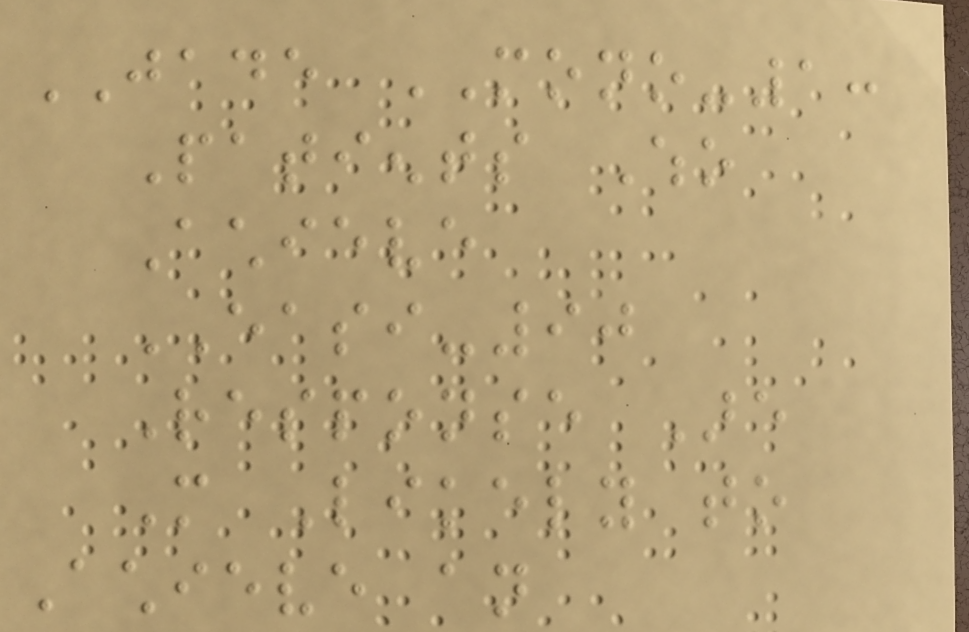JADE MONO-1:
Patients Who
Achieve
EASI-90
Response Are
More Likely to
Achieve an
